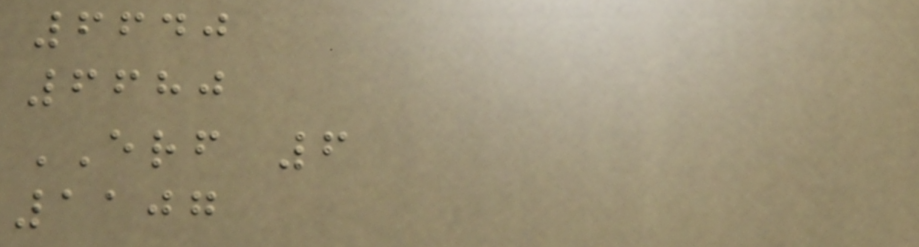6640
6680
ERF 6
1107
